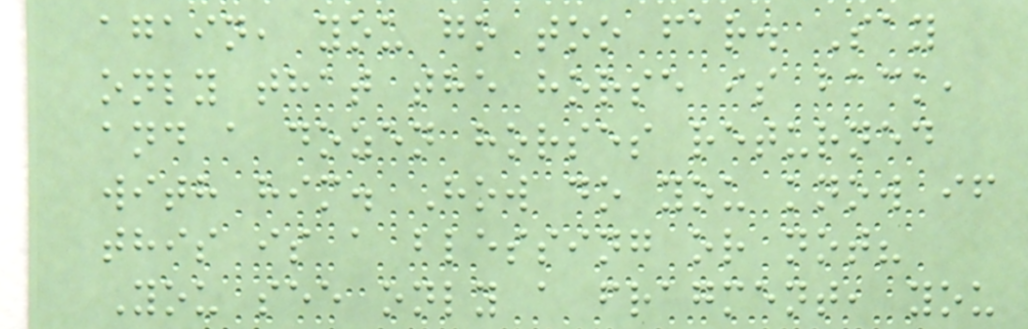again, you go too far. Say
only that the horse is back,
and a dozen horses returned
with him. How do you know if
this is a blessing or not?
You see only a fragment, you
